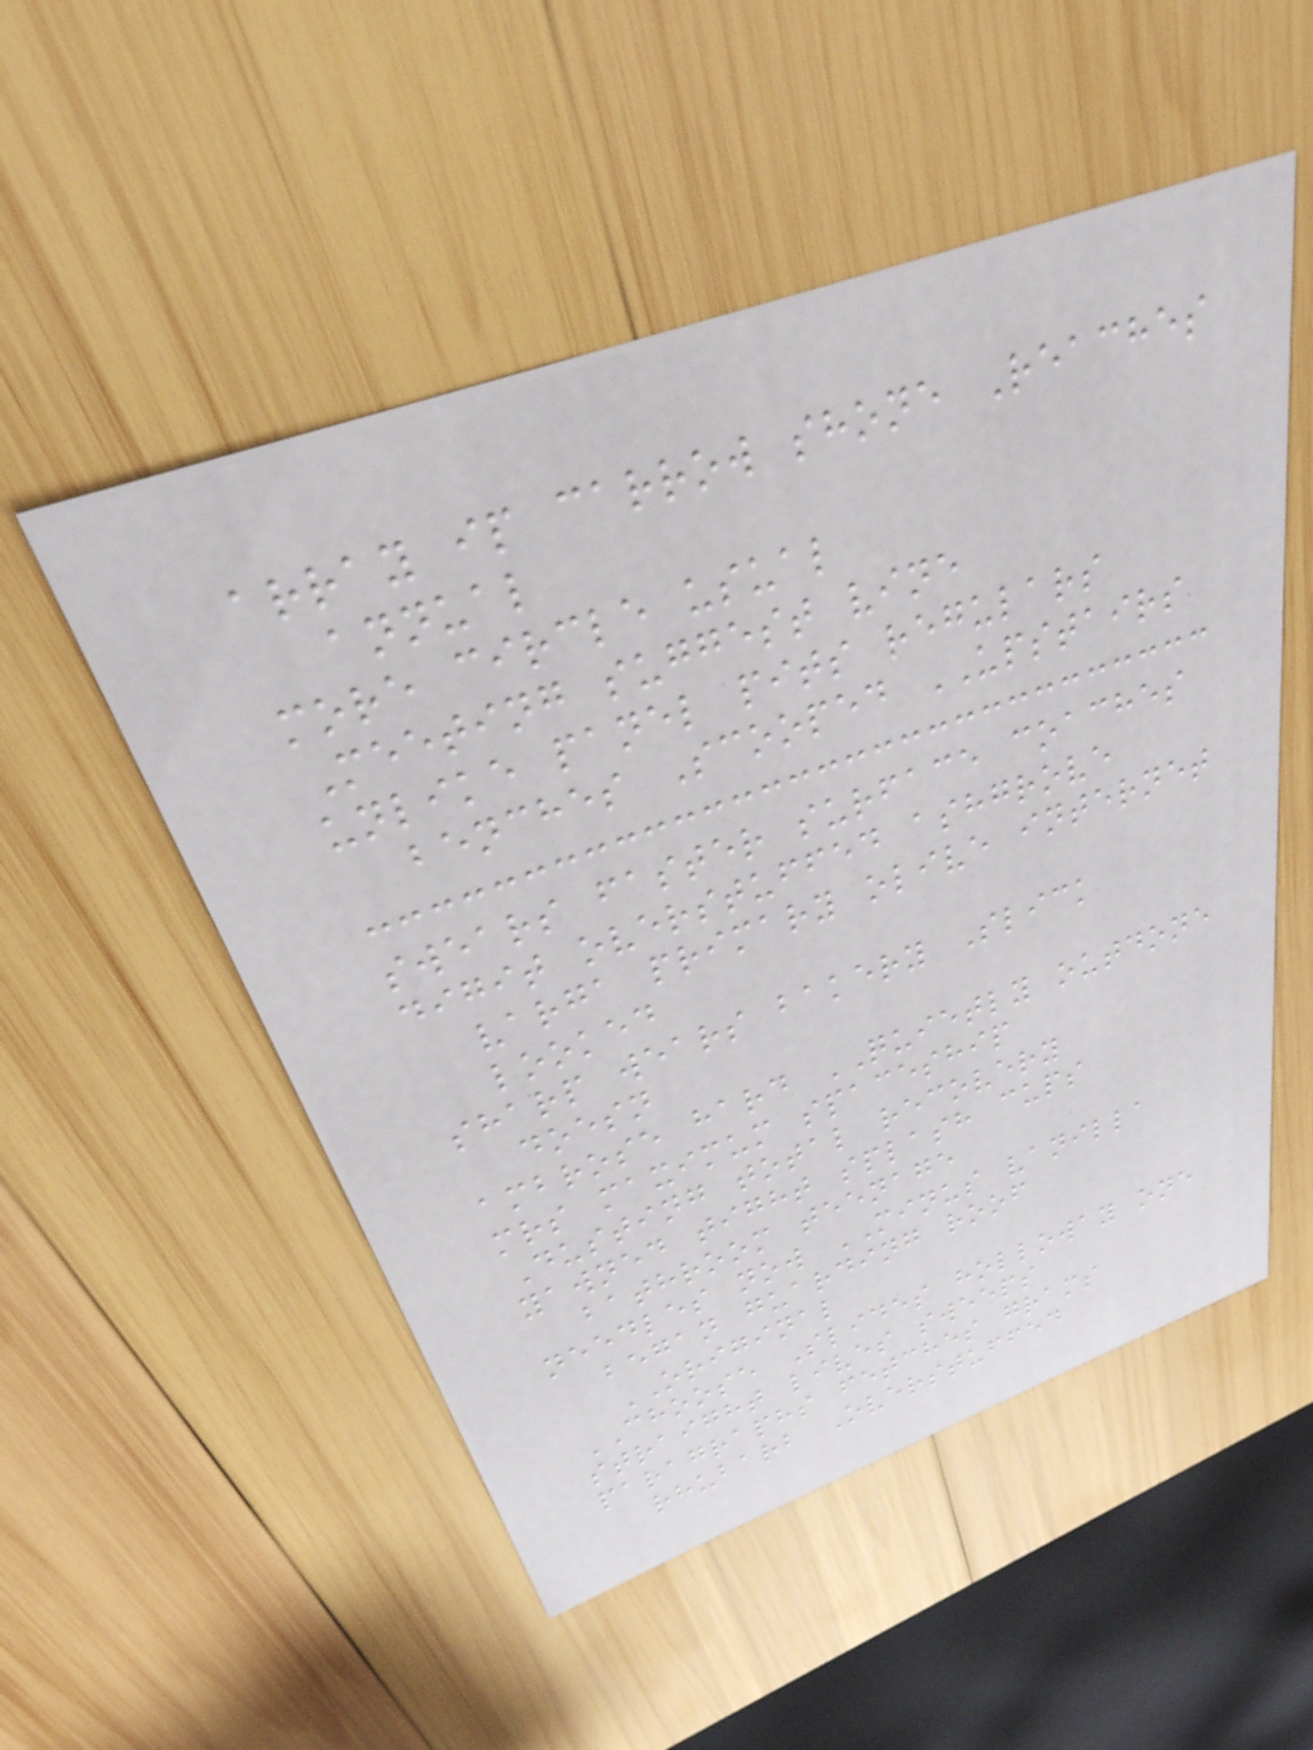array ip carrow shone Reaches
annual
more circle usual
Meeting suggest vine
unlike panel pits regulars
benches Scooped UPSTAIRS
swears faster surface coaches
digit overstuffed ashgrove
varga primary olive internet
looked
sharp wears bakery Slick
doesn
ambrose hard QUIETLY outdone
mrs maximum spaceship
Dusting total recovery
yawned tight splash cups
bathroom teenage
needles now MINUS vanilla
began guarding roof
ORIGINAL
CHOOSE Slides holloway one
straight lives sweeps
paragraphs fetches grams
rhubarb Overstuffed
